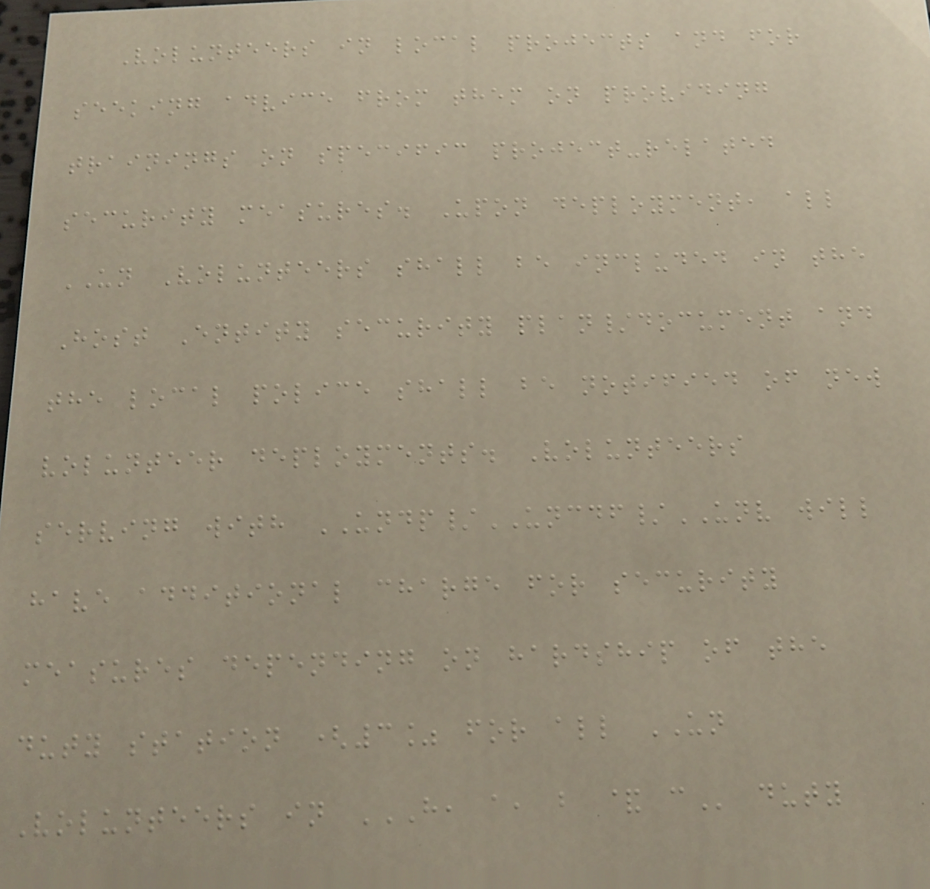Volunteers in local projects and for
seeking advice from them on providing
trainings on specific project-related
security measures. Upon deployment, all
UN Volunteers shall be included in the
Host Entity security plan/document and
the local police shall be notified of new
volunteer deployments. Volunteers
serving with UNDP/UNCDF/UNV will
have additional charge for security
measures depending on hardship of the
duty station (3% for all UN
Volunteers in H, A, B & C duty
